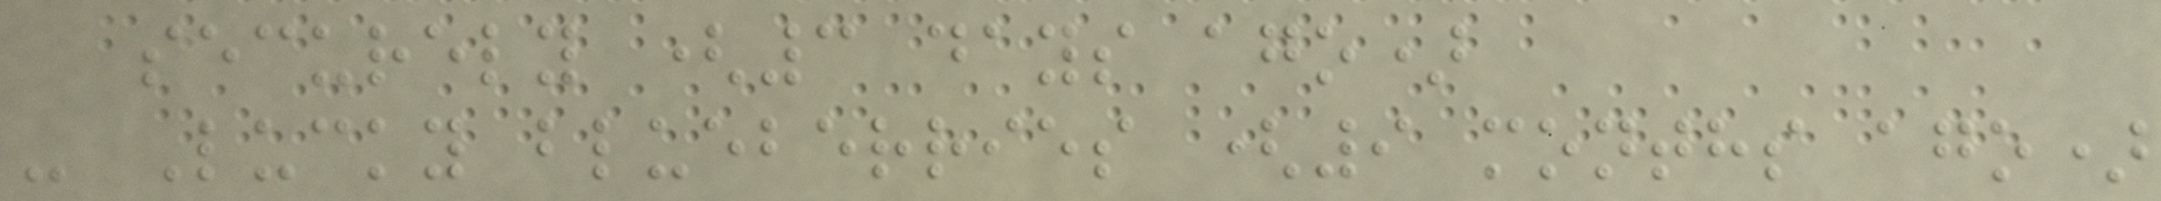securely (3 days ago)
- Lucky blueberries (9 months ago)
